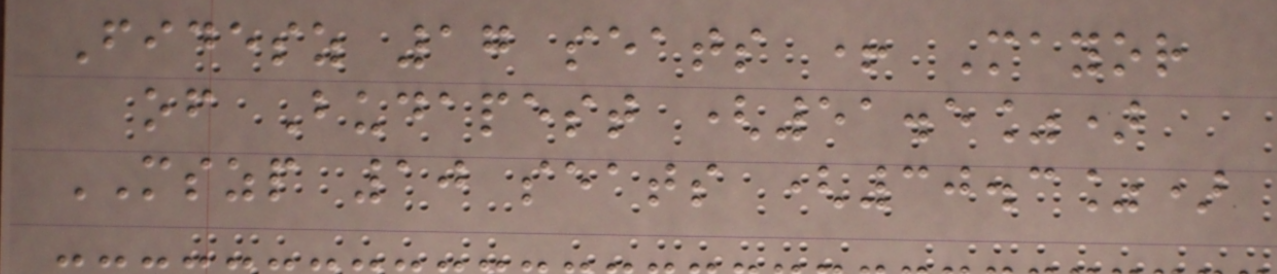Fidesz 17 seats + Mayor
of Budapest (51.5%)
MSZP 10 seats (30.3%)
